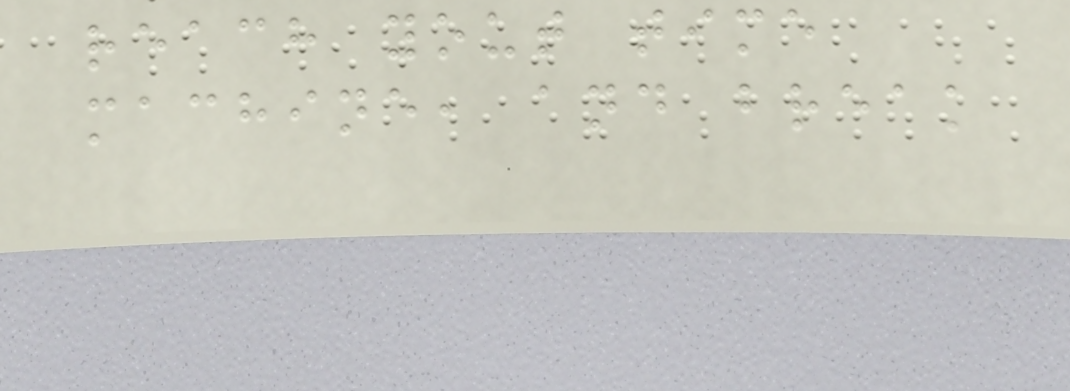reach yout time
machine, and break
